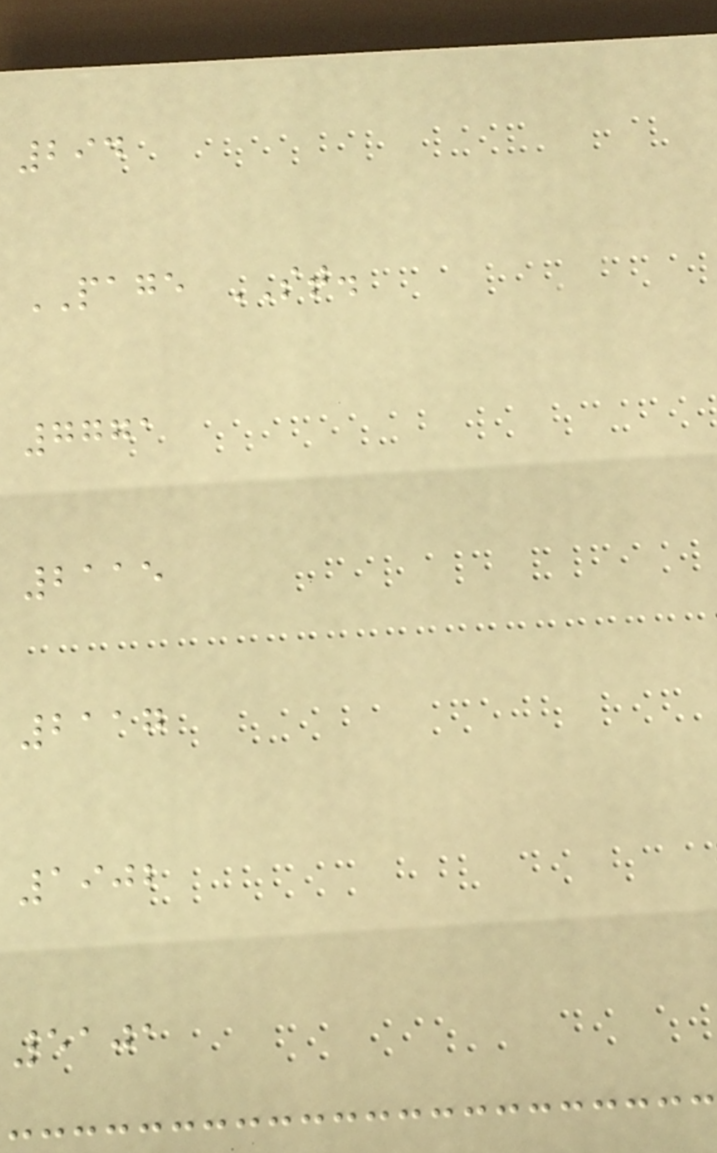294
PAGE ST.
7771
2115
2117
1902
5101
